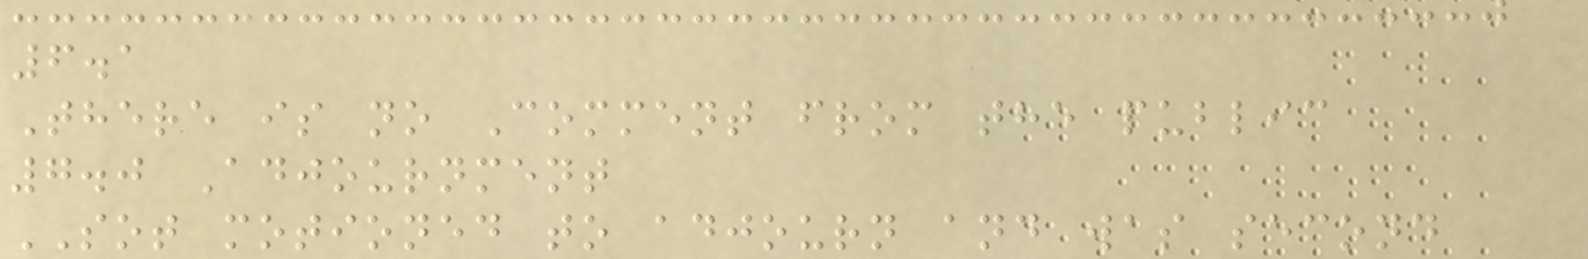6.1
There is no Comment from the public
7.0 Adjournment
SOT motioned to adjourn and was second
